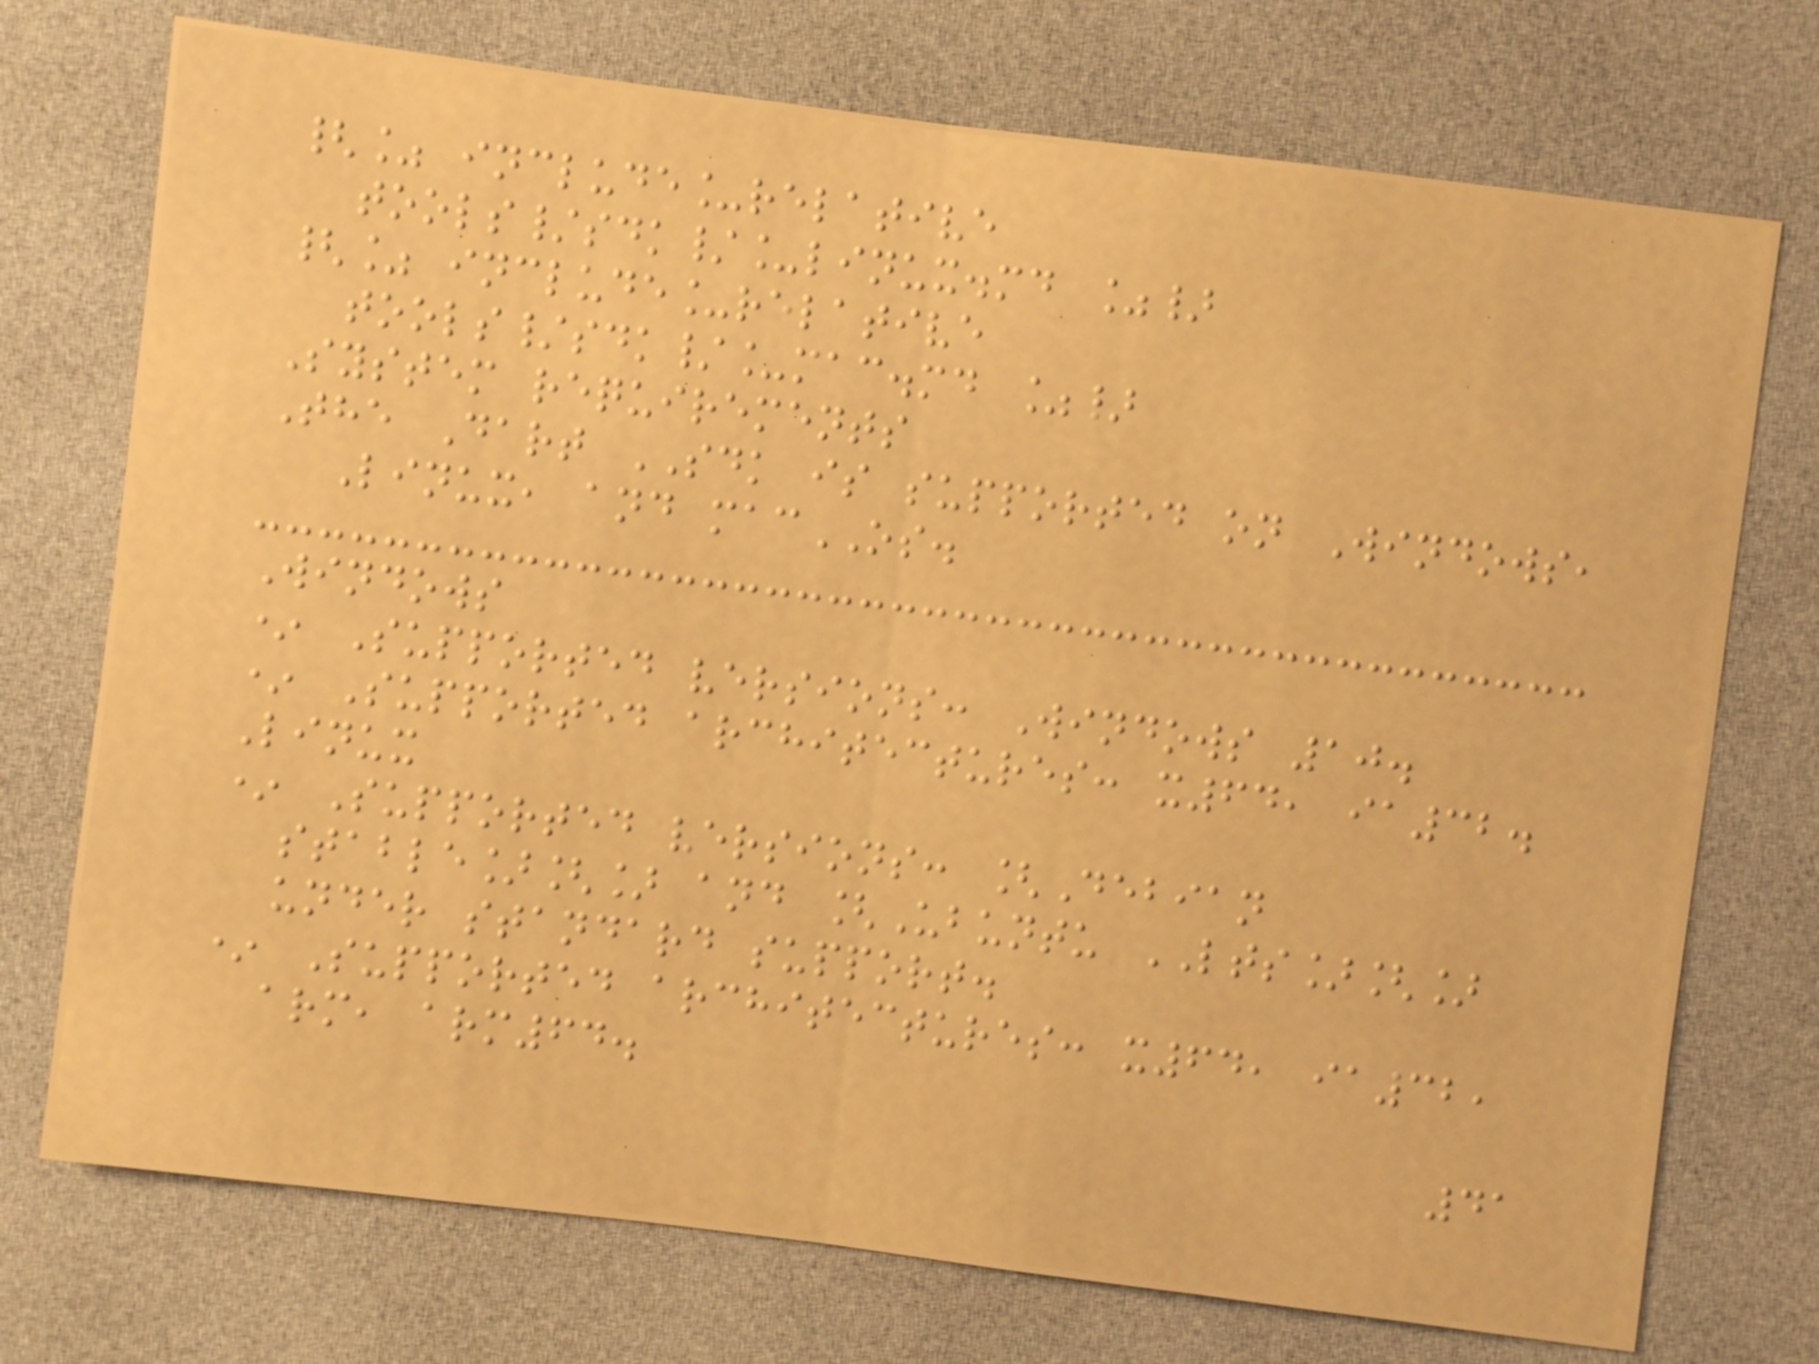{% include_relative
tools/sdk/_linux.md %}
{% include_relative
tools/sdk/_mac.md %}
System requirements
The Dart SDK is supported on Windows,
Linux, and macOS.
Windows
* Supported versions: Windows 10.
* Supported architectures: x64, ia32.
Linux
* Supported versions: [Debian
stable][] and [Ubuntu LTS][]
under standard support.
* Supported architectures: x64, ia32,
arm, arm64.
41
